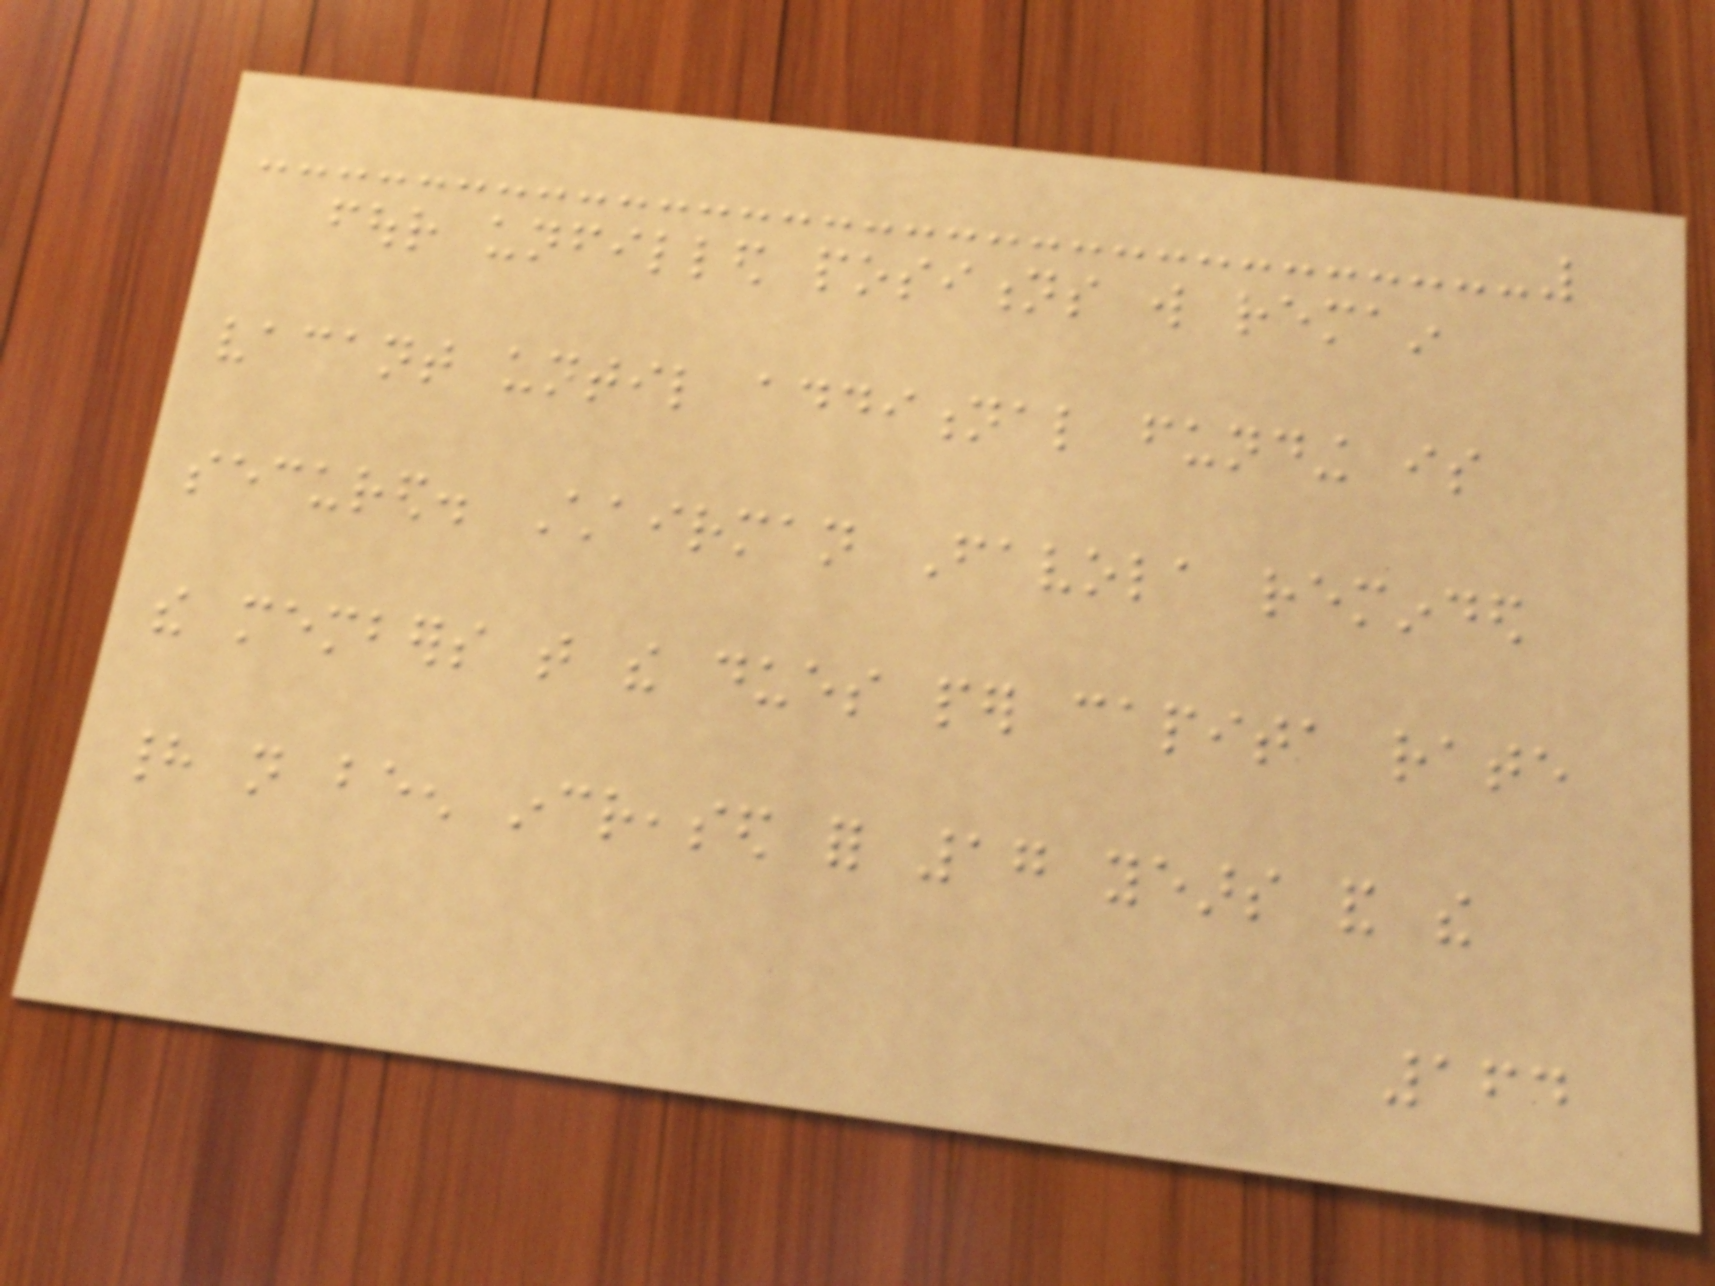four unfilled positions will remain
vacant until additional funding is
secured. Chairman Favola reminded
the members that the dues per capita rate
had not been increased for 17 years and the
164
